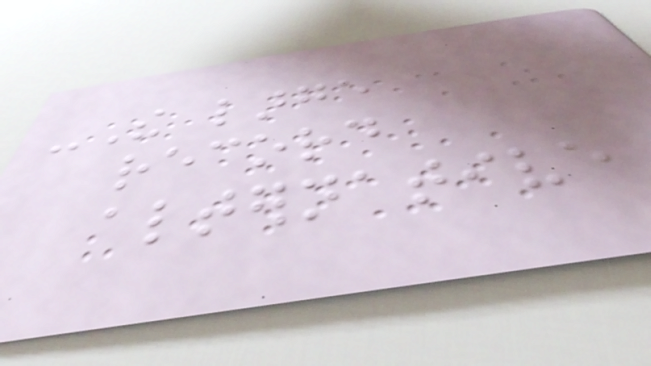-The large
record
alternative
